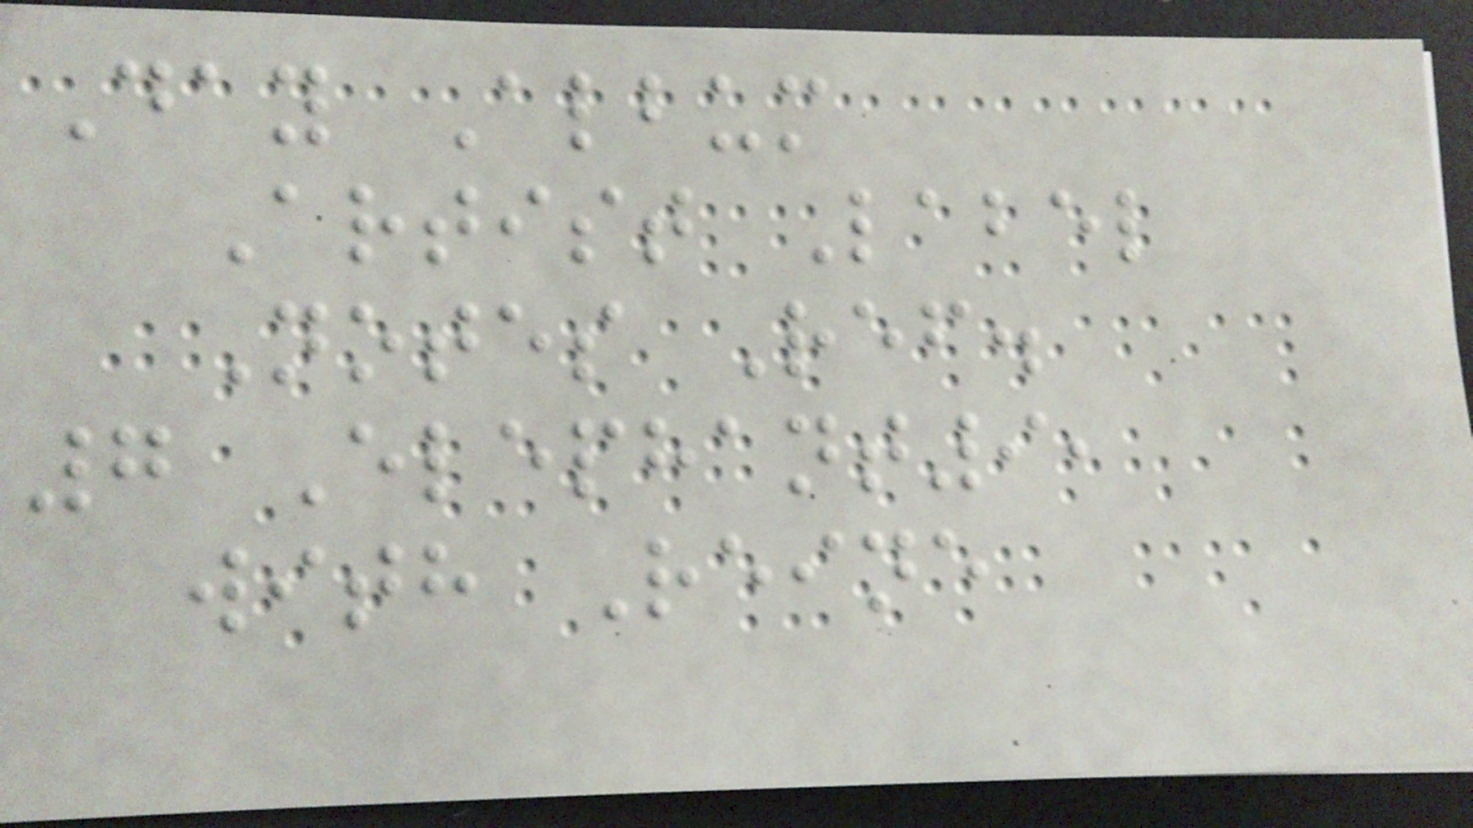Day Album
Artist Label
Notes Ref.
7 Elephant9,
with Reine
